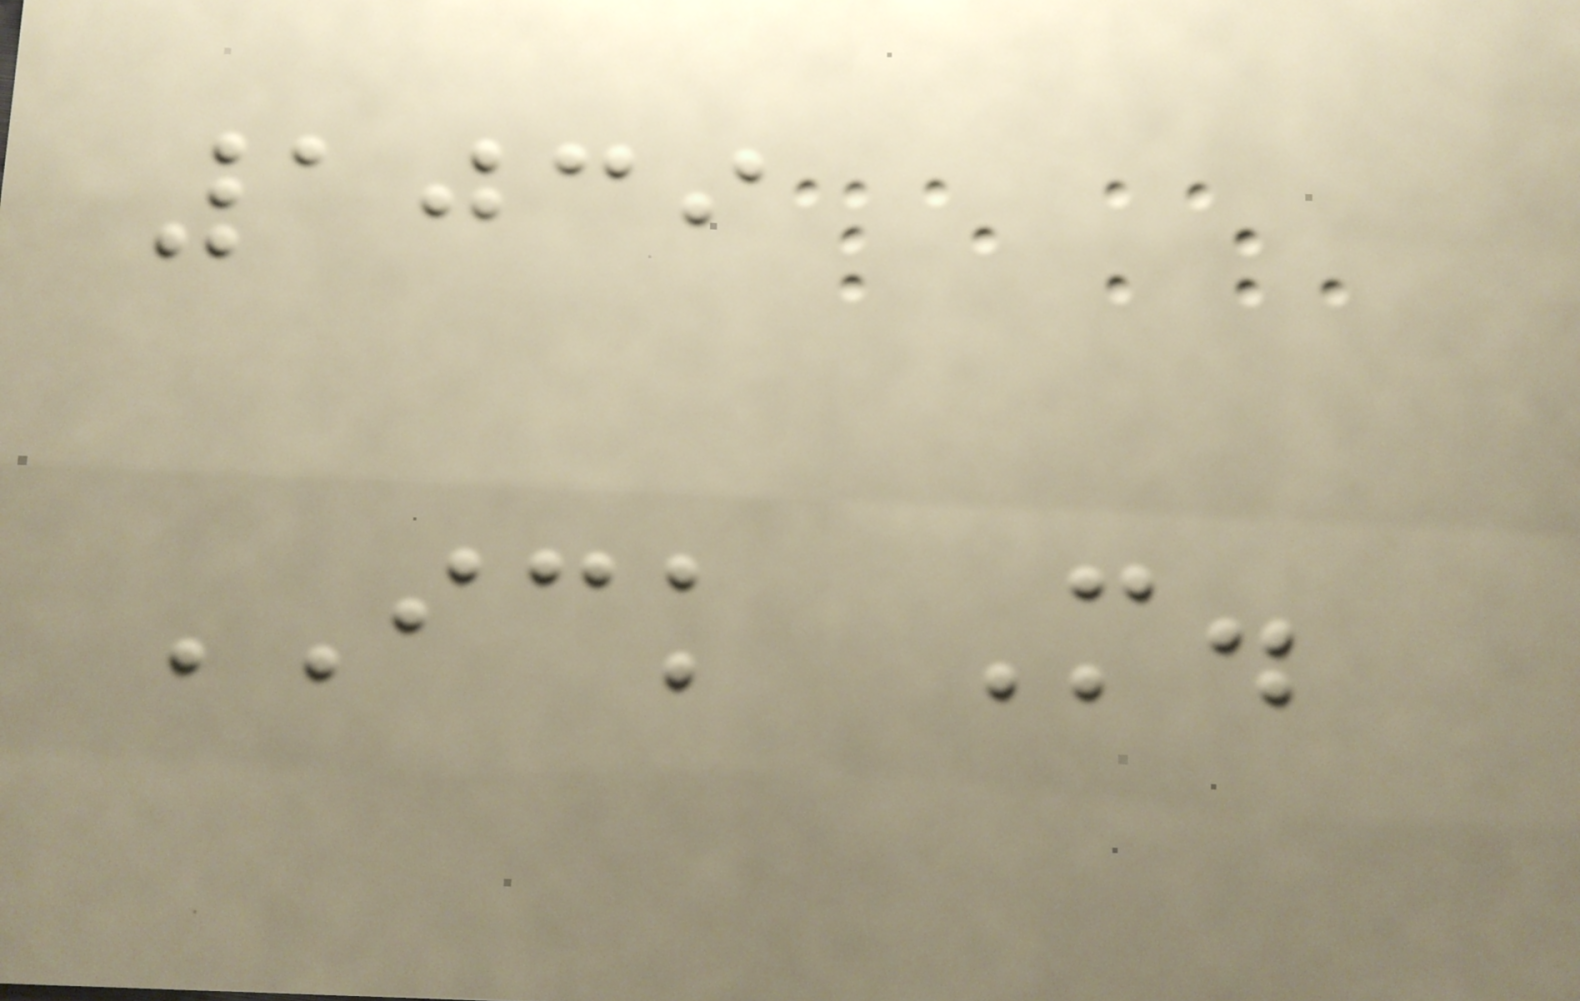1039
ICK M.
